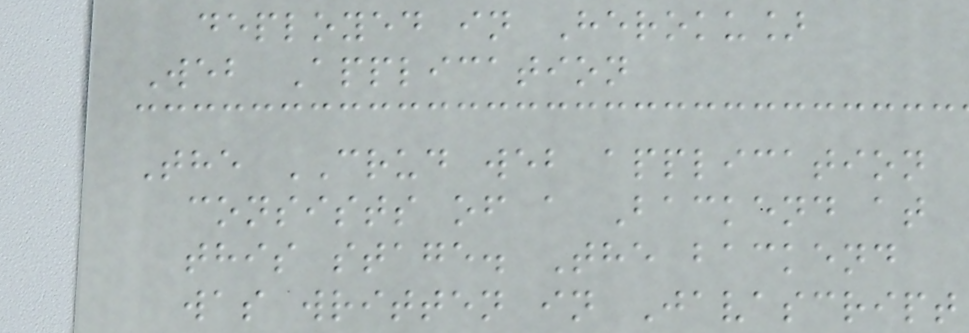deployed in Heroku]
Web Application
The CRUD web application
consists of a Backend at
this stage. The backend
was written in Javascript
